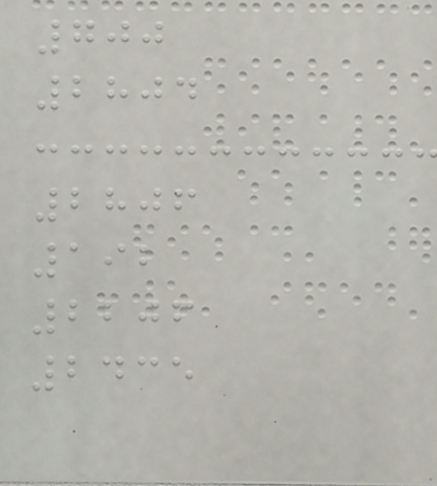700
2804
2806
192
2206
2435
